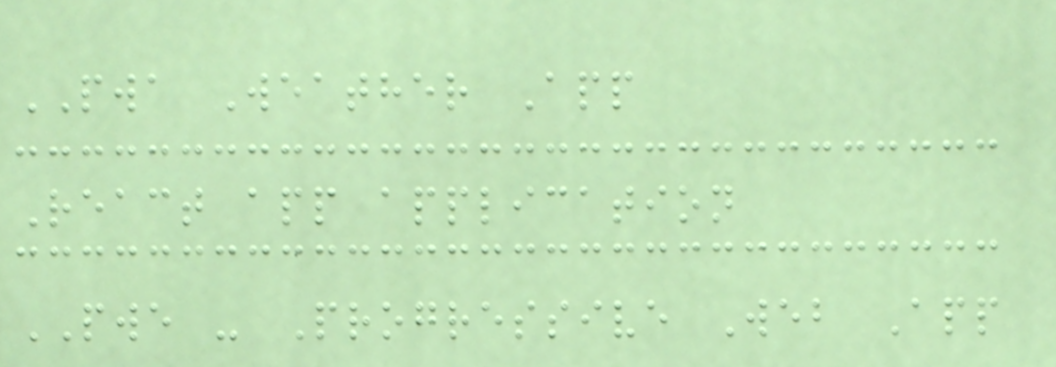PWA Weather App
React app application
PWE - Progressive Web App
